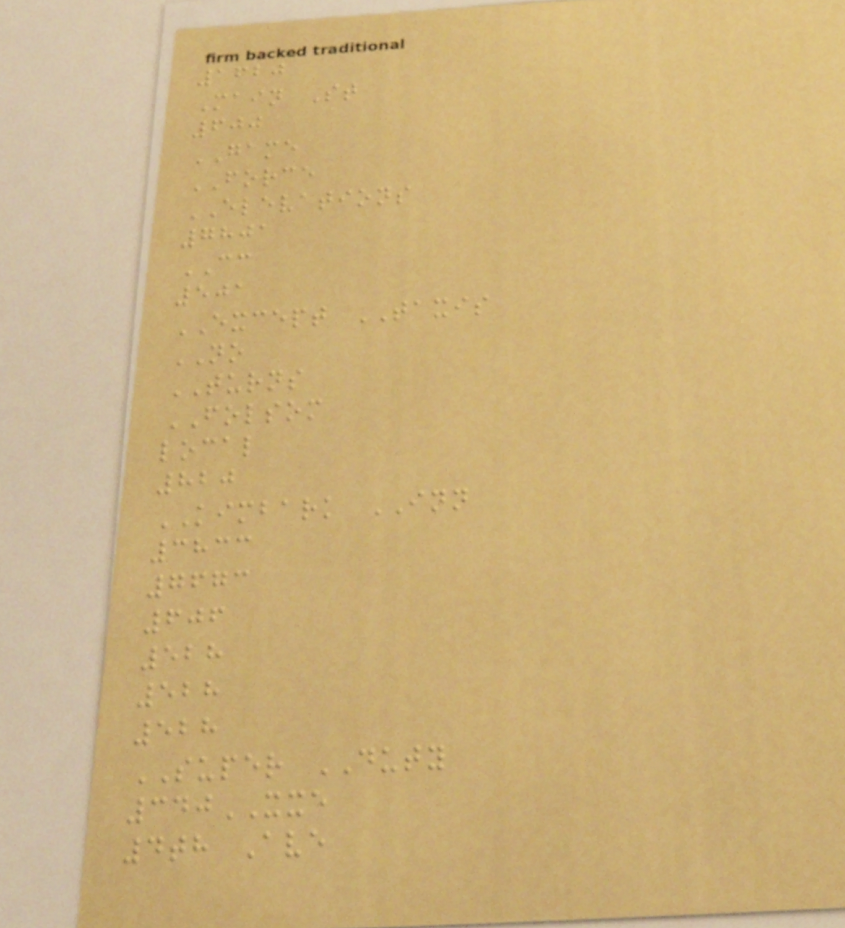1620
Main St
600
GAME
FORCE
ELEVATIONS
7801
CC
501
EXCEPT TAXIS
NO
TURNS
FOLSOM
local
820
KIMBARK INN
3833
7673
606
528
528
528
SUPER DUTY
340XXE
4th Ave
